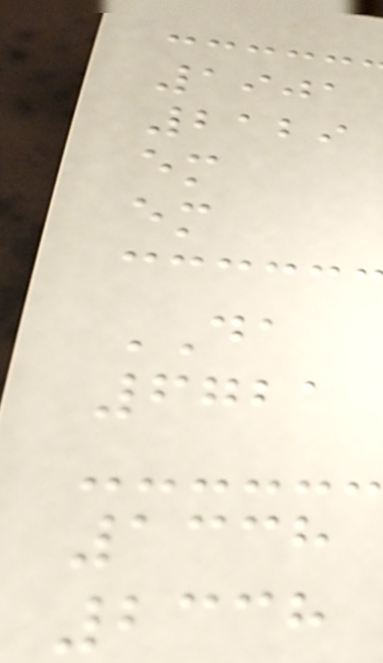1901
2129
em
em
DA
6721
1338
2338
